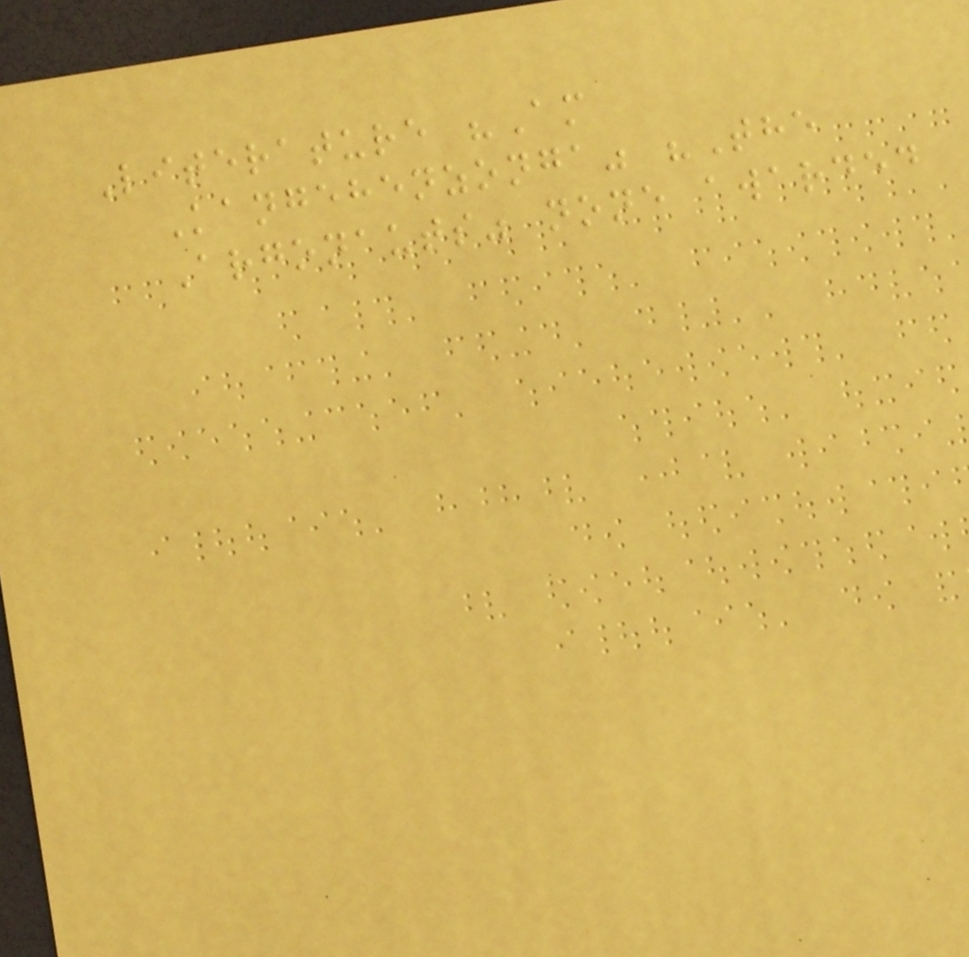Literature "Am
Kangehenzonga" "The
Argonauts" none awarded
